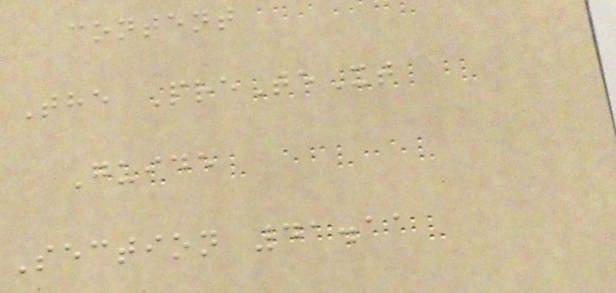content
The PreTeXt
Guide
Section 41.11
